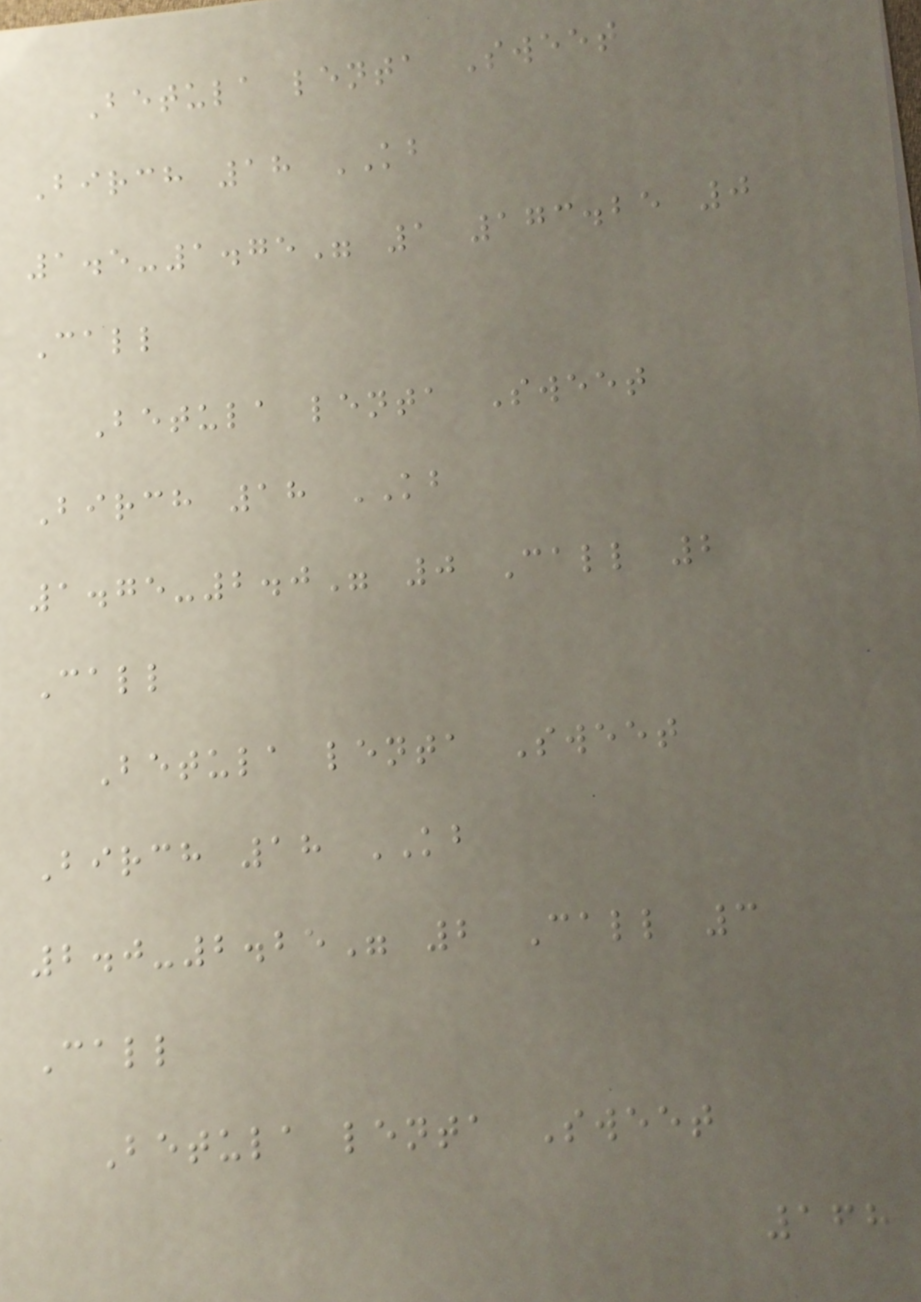Betula lenta Sweet
Birch 18 KB
1.5-1.75" 1 173.25 0
Call
Betula lenta Sweet
Birch 18 KB
1.75-2.0" 0 Call 2
Call
Betula lenta Sweet
Birch 18 KB
2.0-2.25" 2 Call 3
Call
Betula lenta Sweet
168
